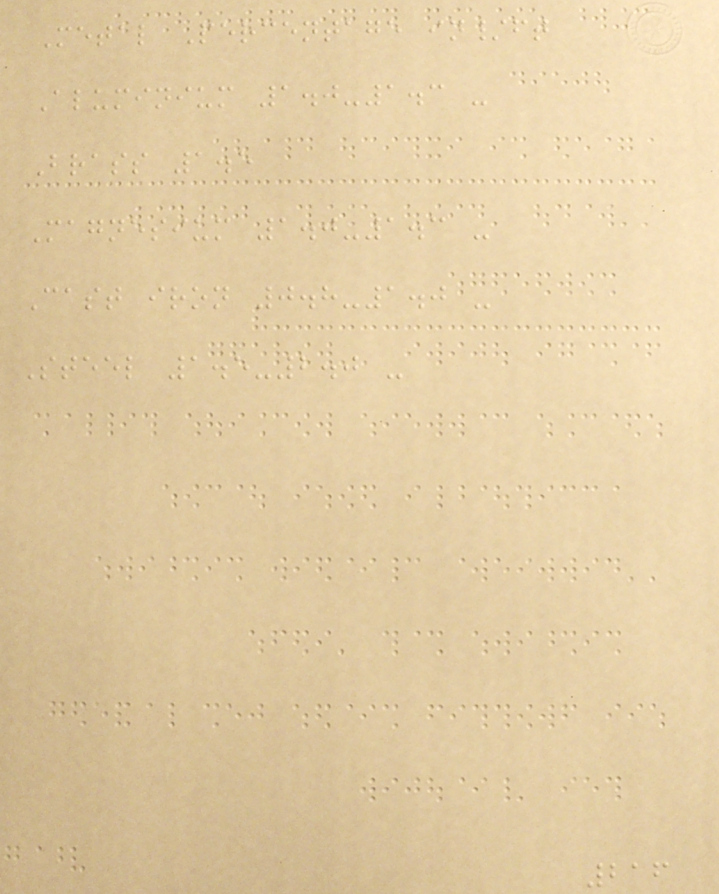Metal Percentage in/ft
Aluminium 1.0-1.3 -
Brass 1.5
Magnesium 1.0-1.3 -
Cast iron 0.8-1.0 -
Steel 1.5-2.0 -
216
